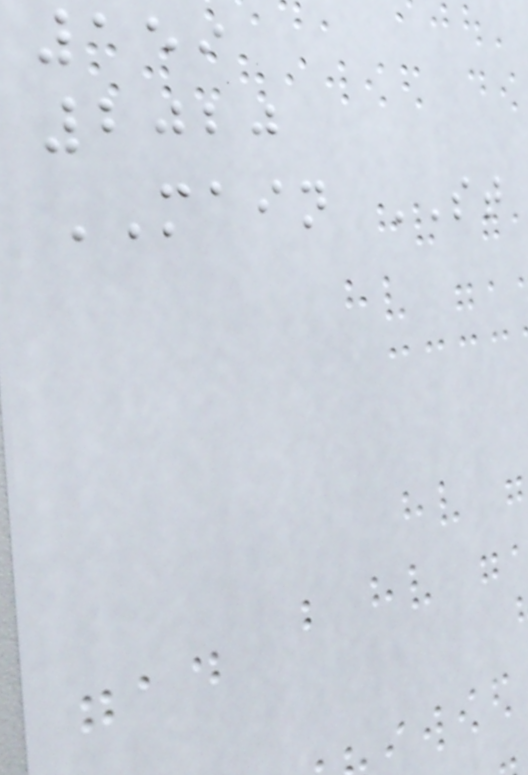159
2020
MAIN ST
